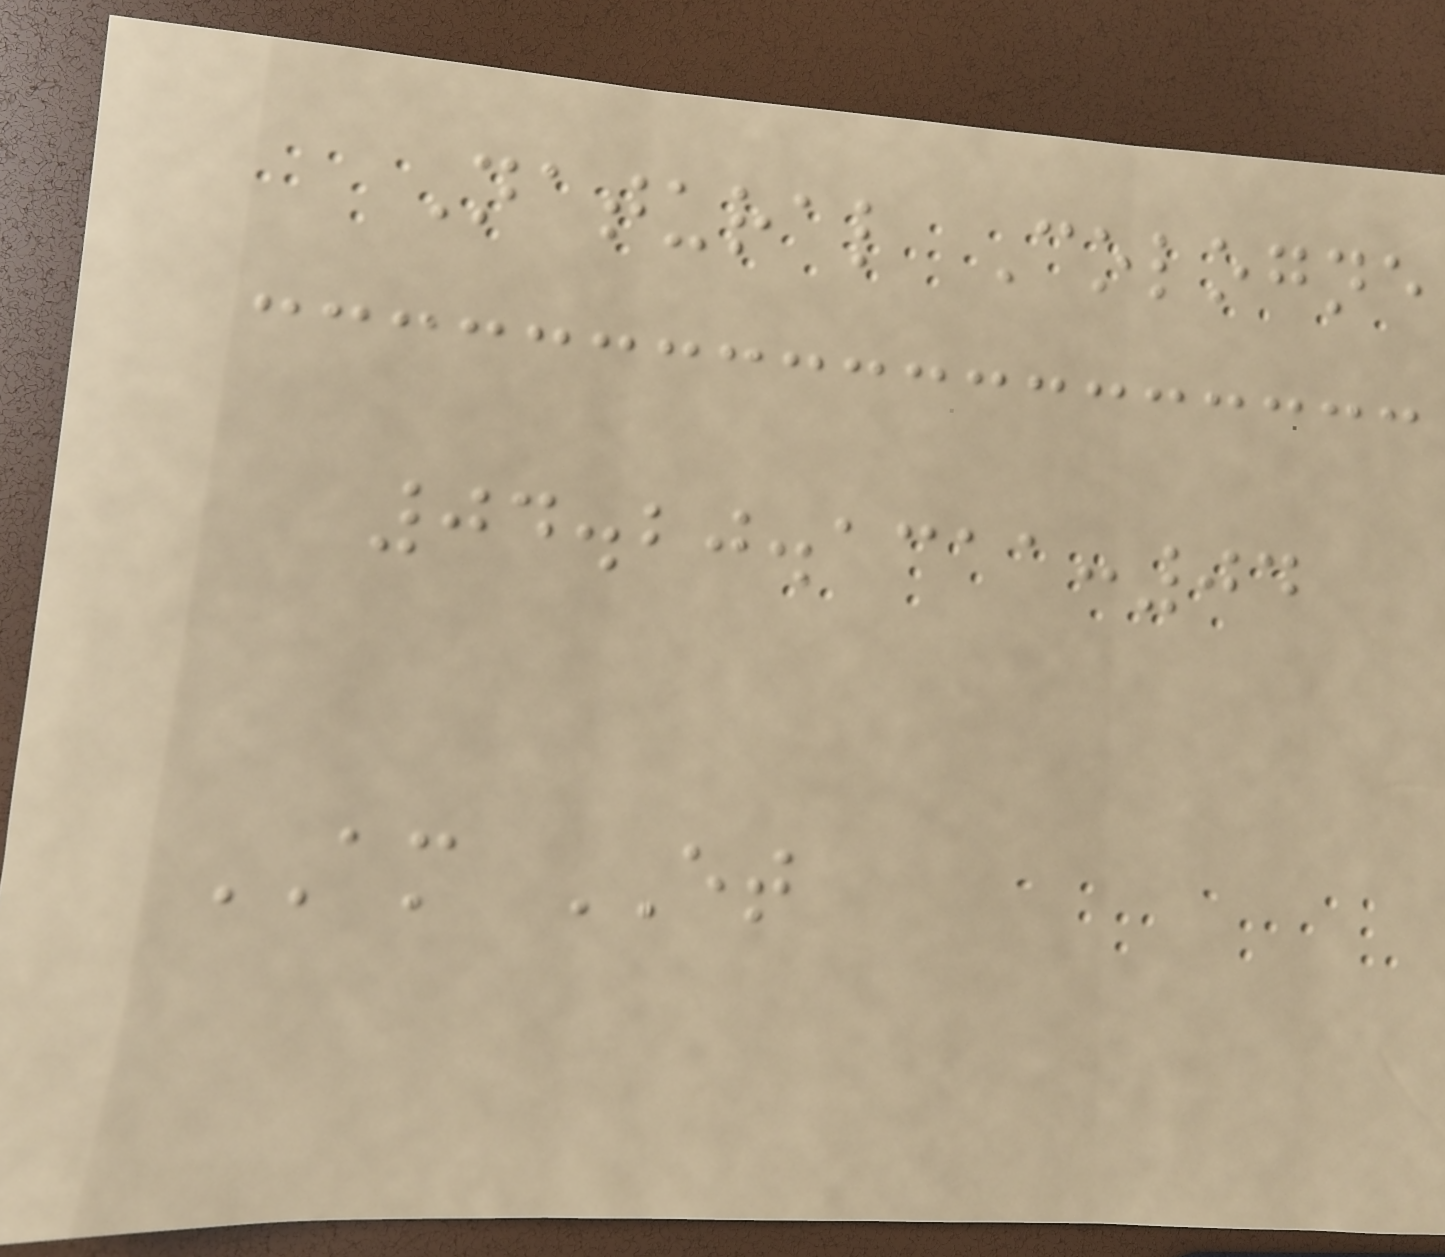Natural Cologne
04.20.1311:04
AM ET
